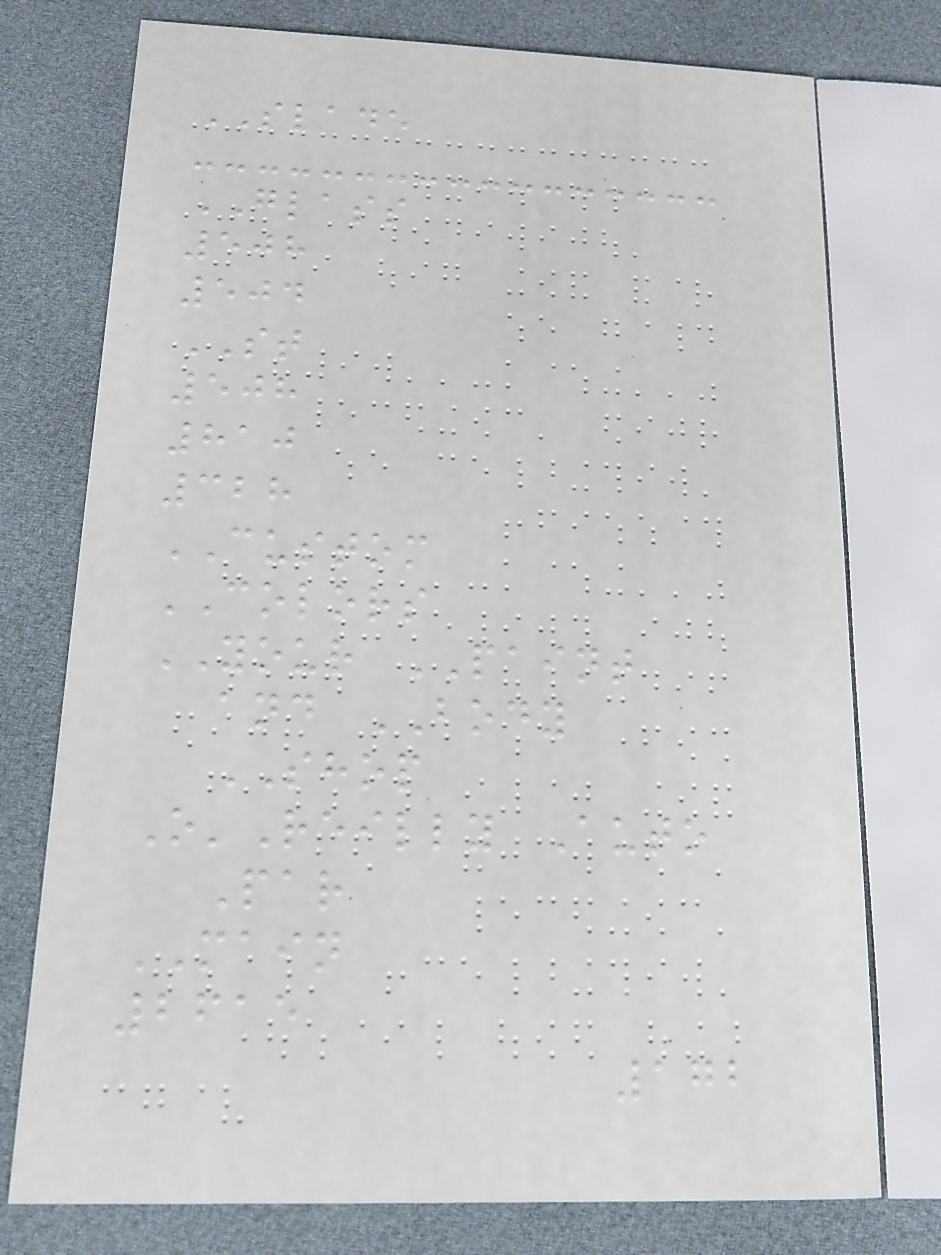SLADE
GLASS
508
504
ST
508
810
328
CUSTOM
COLORS
YOUR PAINT
and BODY
SHOP
O'Reilly Auto
Par
MAIN
2615
172
